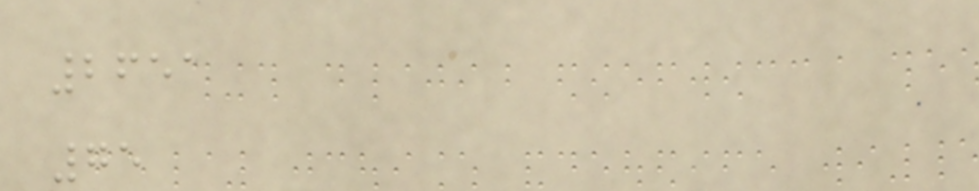2651
75
